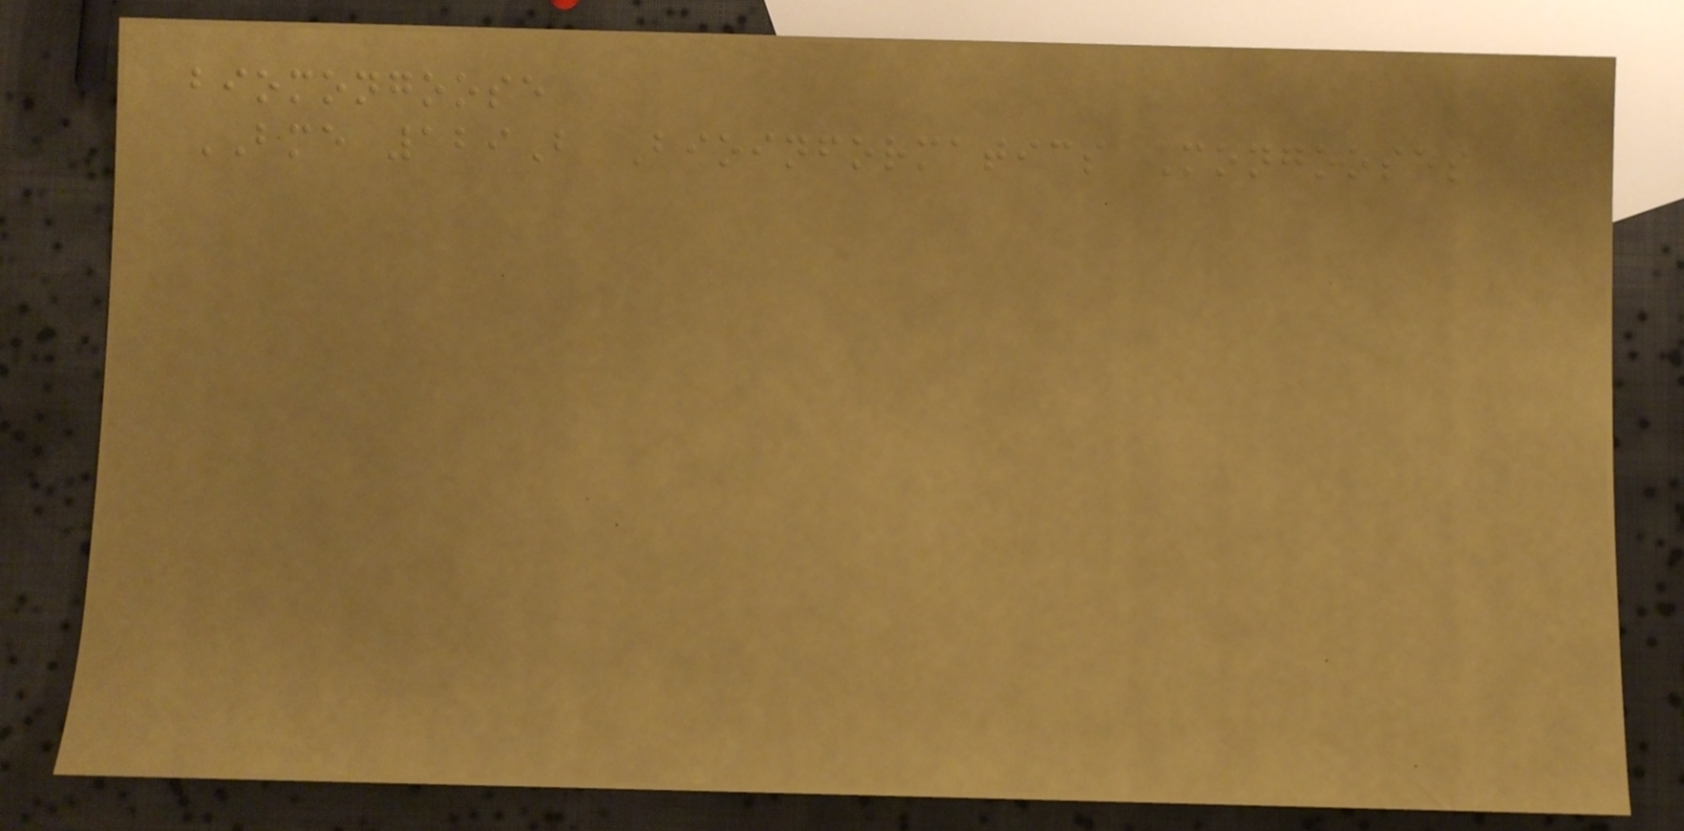biomongoose
BME 129B Bioinformatics Mongooses
